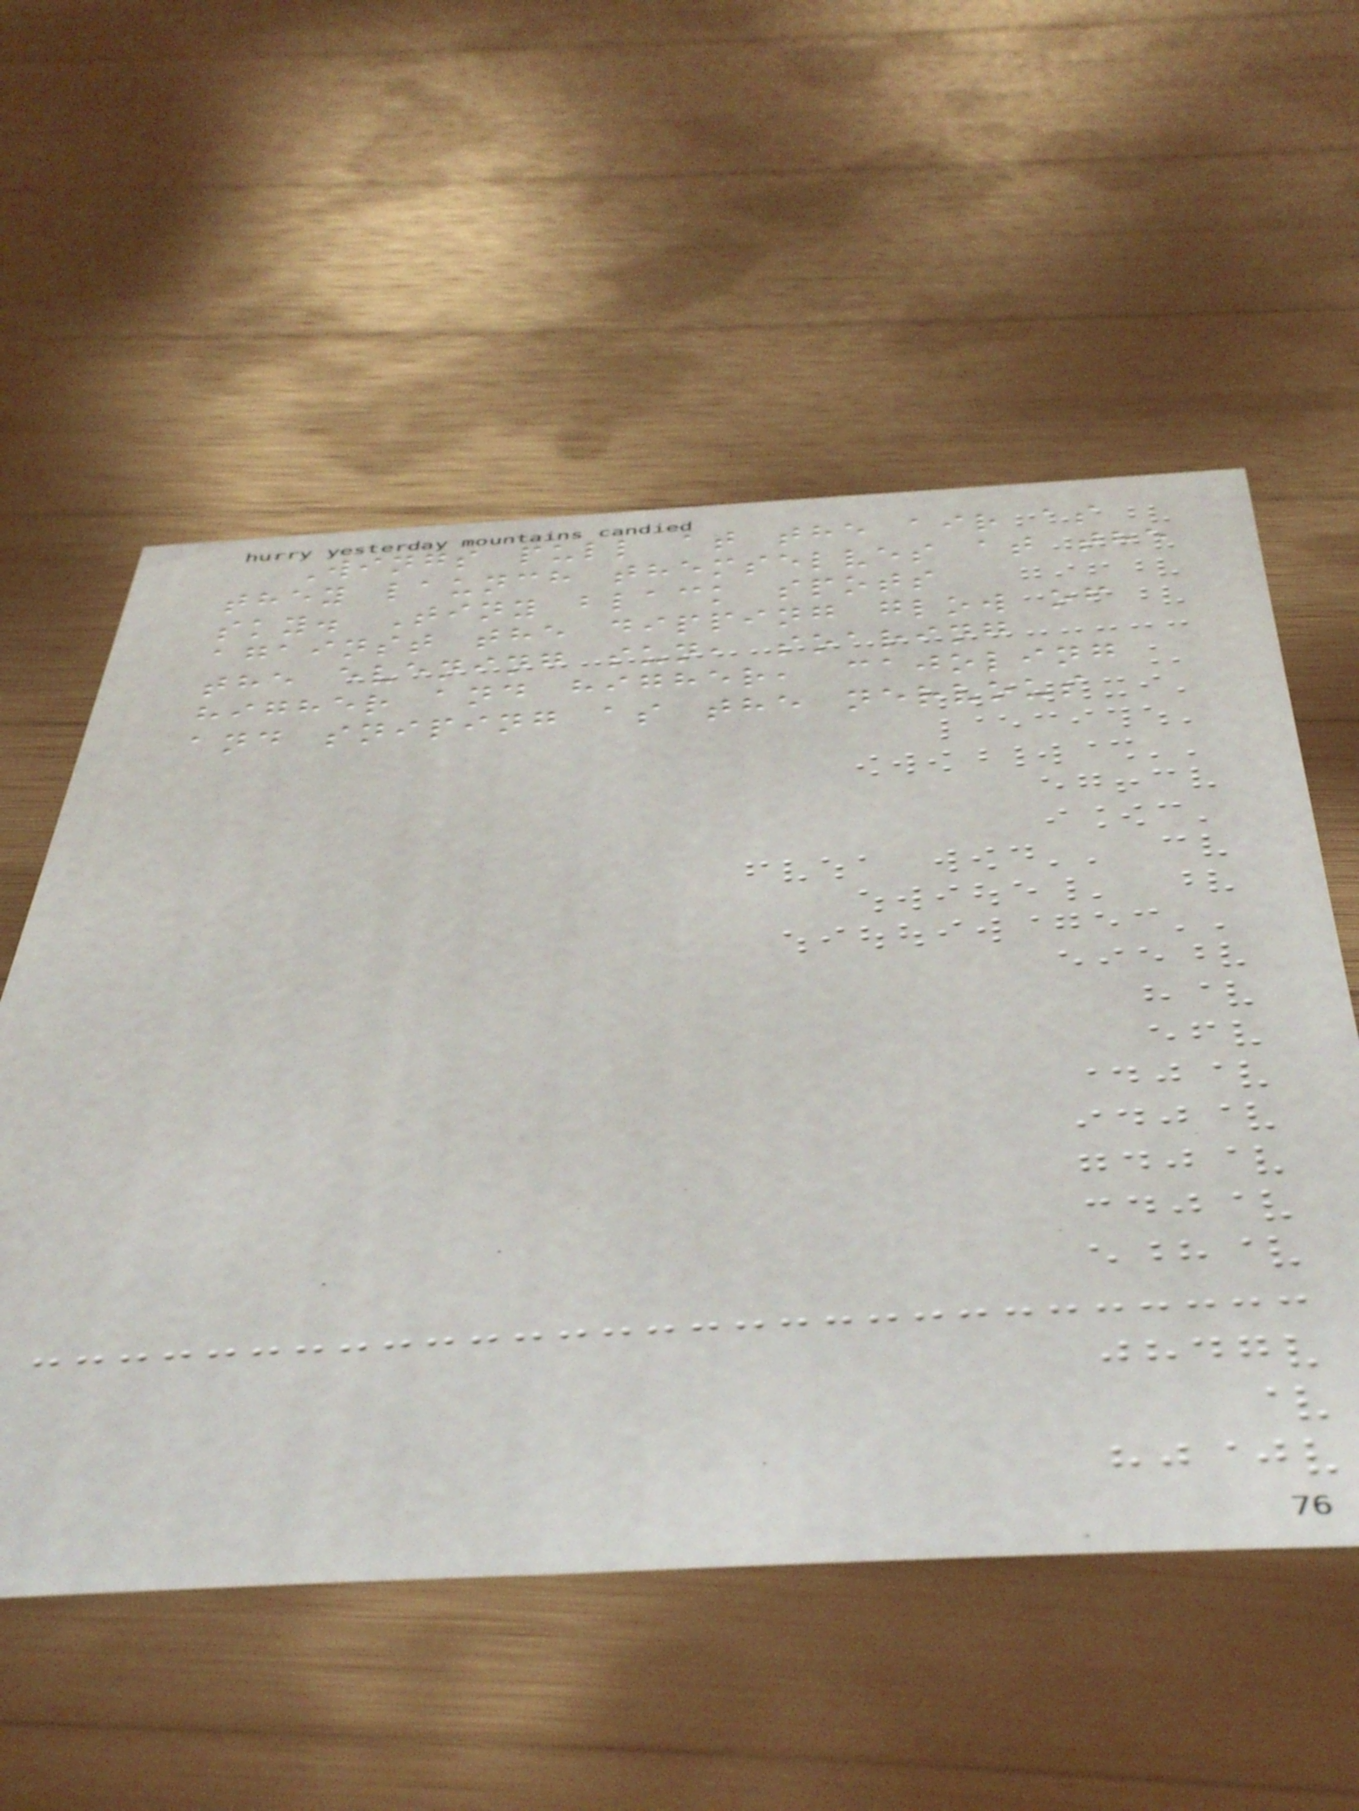Wings pull at the air as
they launch themselves at the
sky. Tiny black spots
against the dipping glow of
the evening sun, soaring
higher and higher, cajoling
and sniping as the nervous
